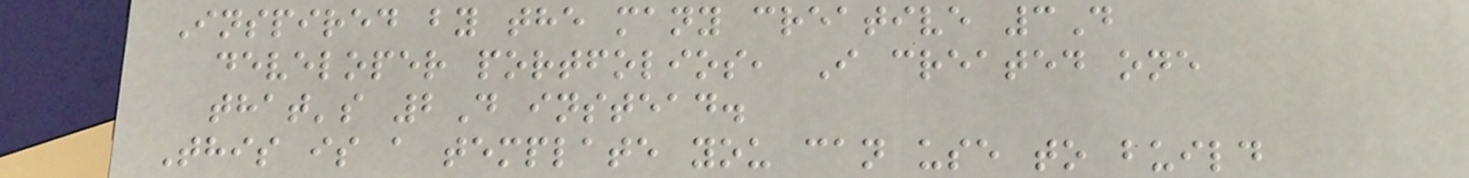Inspired by the many creative 3D
developer portfolios, I created one
that's 2D instead.
This is a template you can use to build
